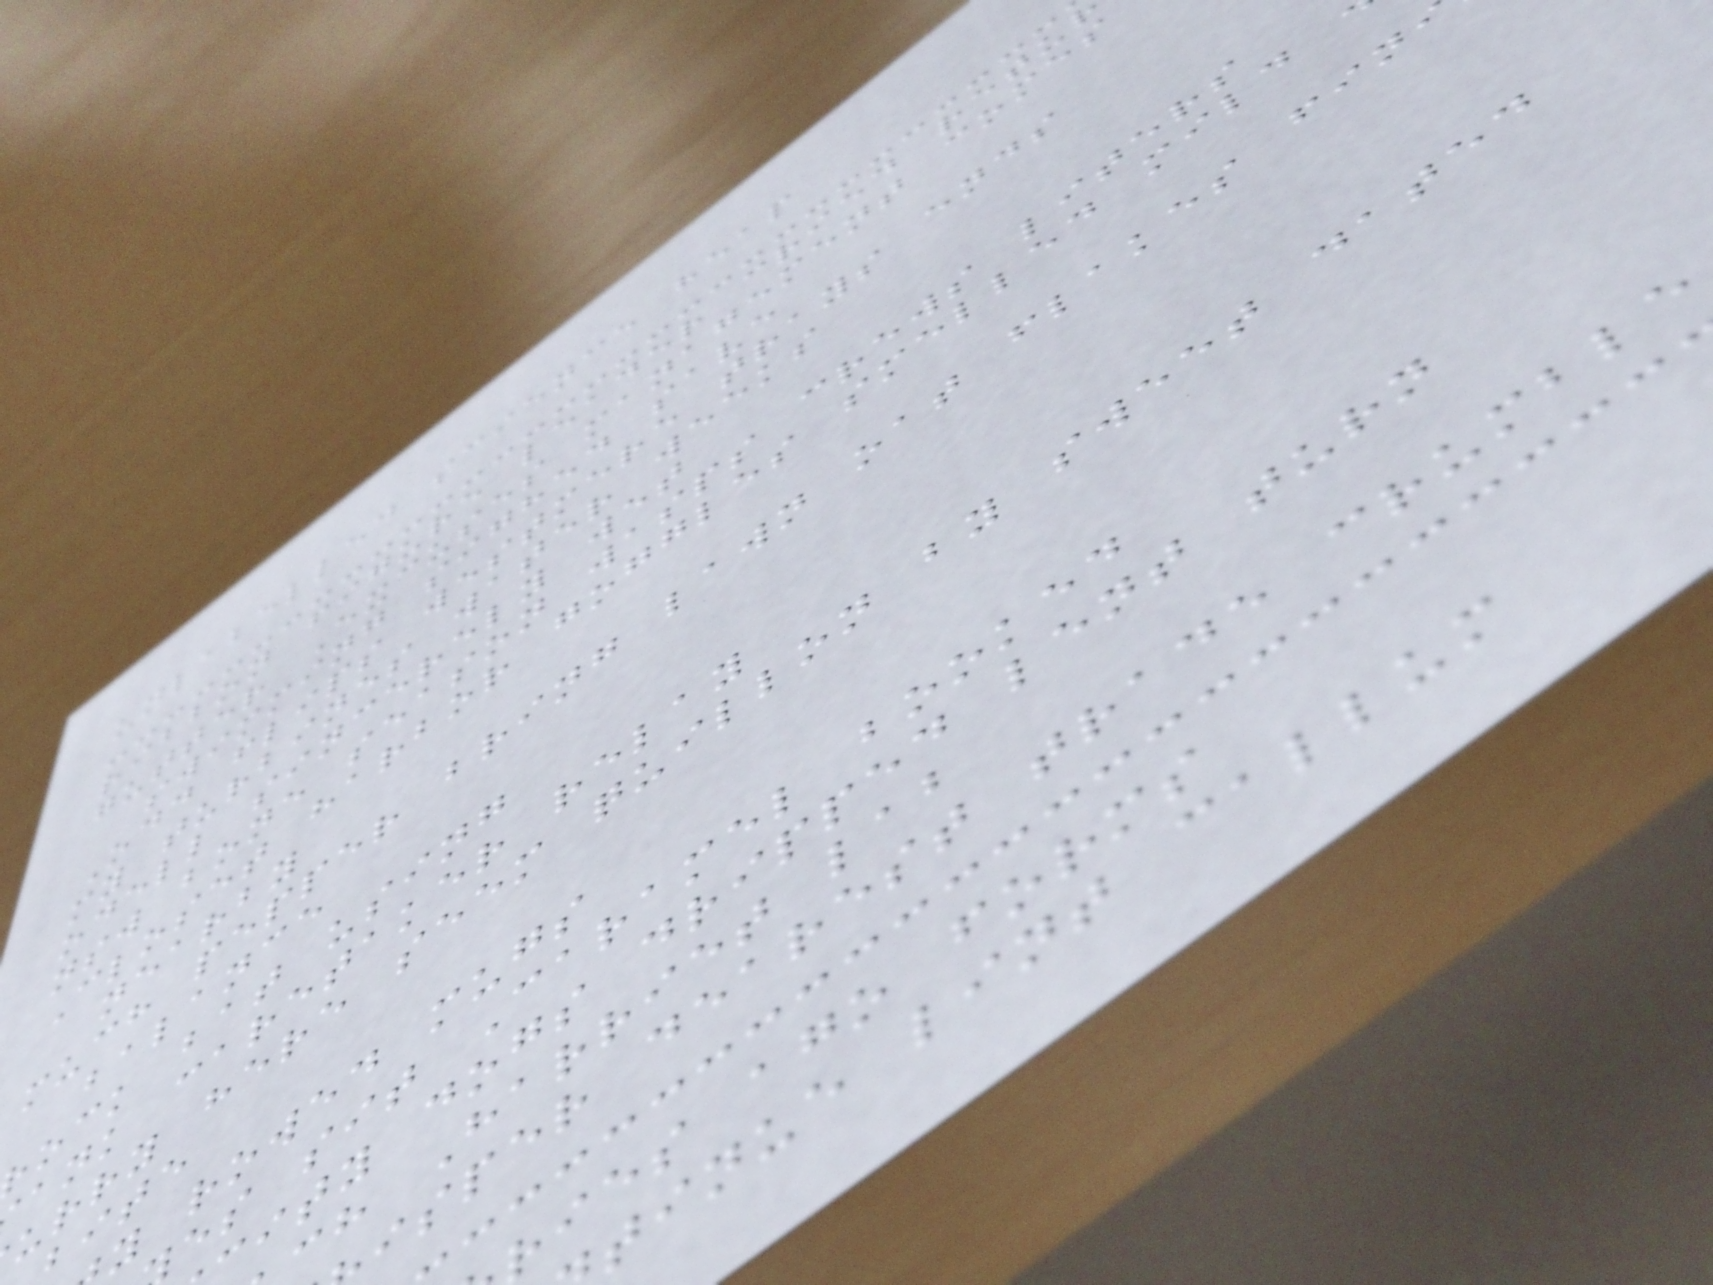unlabelled science heap
ribbon figure leader cried retu
gutter Excuses management comes
swimming sighed save
Odd flips westmere trays ends
my turbines water weeks
odell sincerely wet
nsw bone season wasps crews liters
Closet harbor goggles smelled mild
nearby
much pepper bring lawn oat flakes fin
balance
ock bat using
ank caretaker relay
urry here seem quillon by sweet dated
bite
y rowed mugs
es sit Caramel booked
ity dogs dripped lent turn
ch Harriet lab
isper dearest trade crumble
ries ago forms
tinue lint callum
